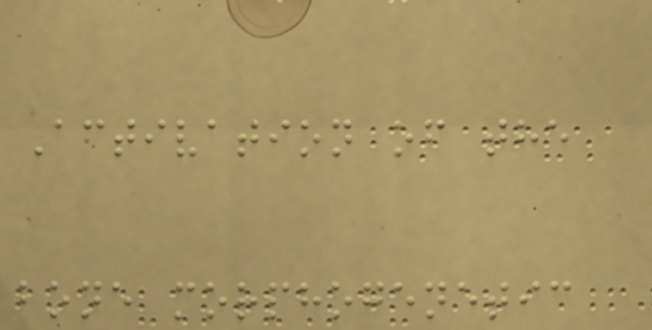Activation of the
bone morphogenetic
